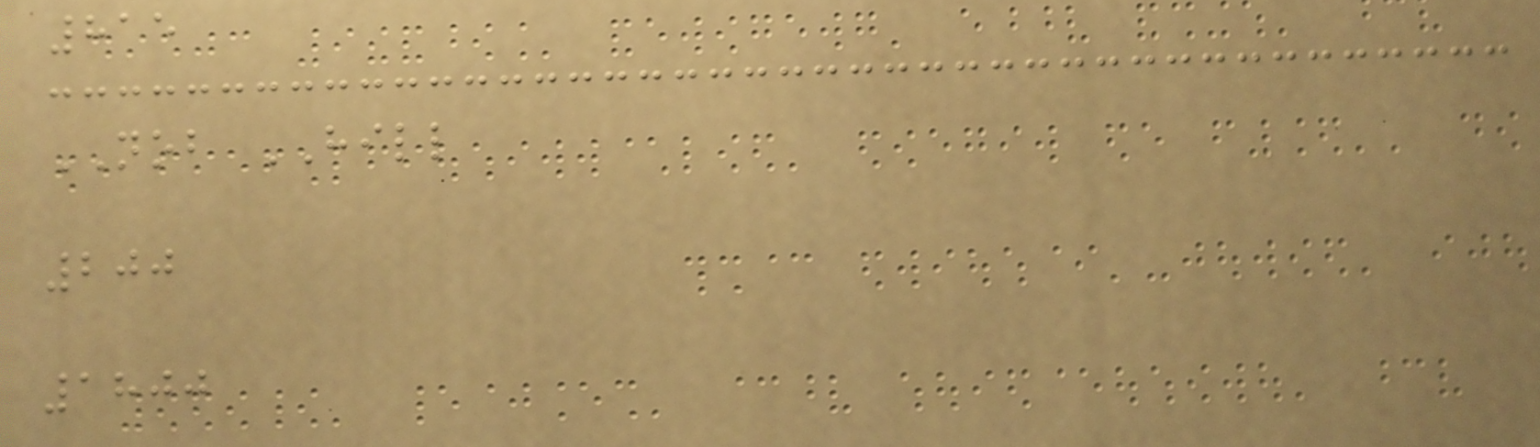815
NOB HILL
200
1800
